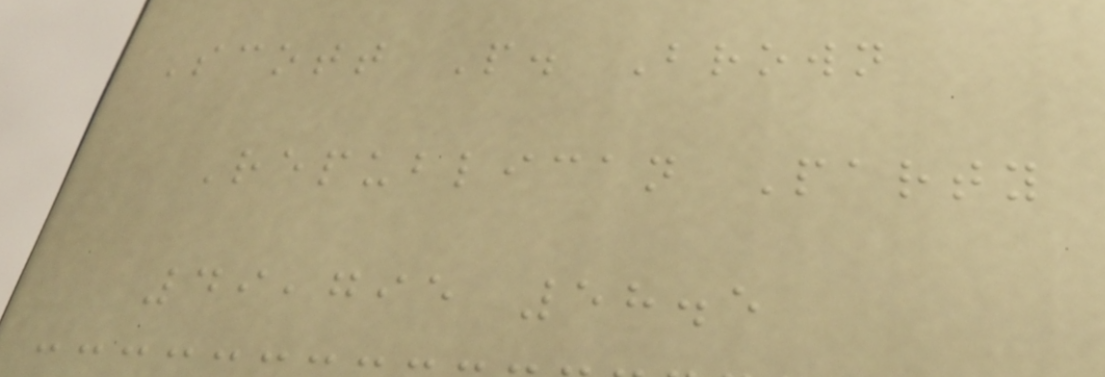Scott P. Brown
Republican Party
49,795 58.5
